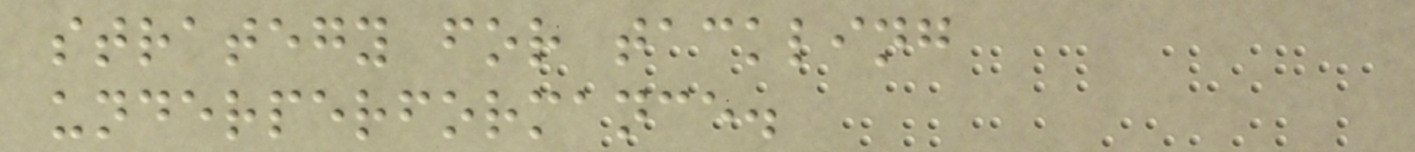strategy for tackling
underperformance.
